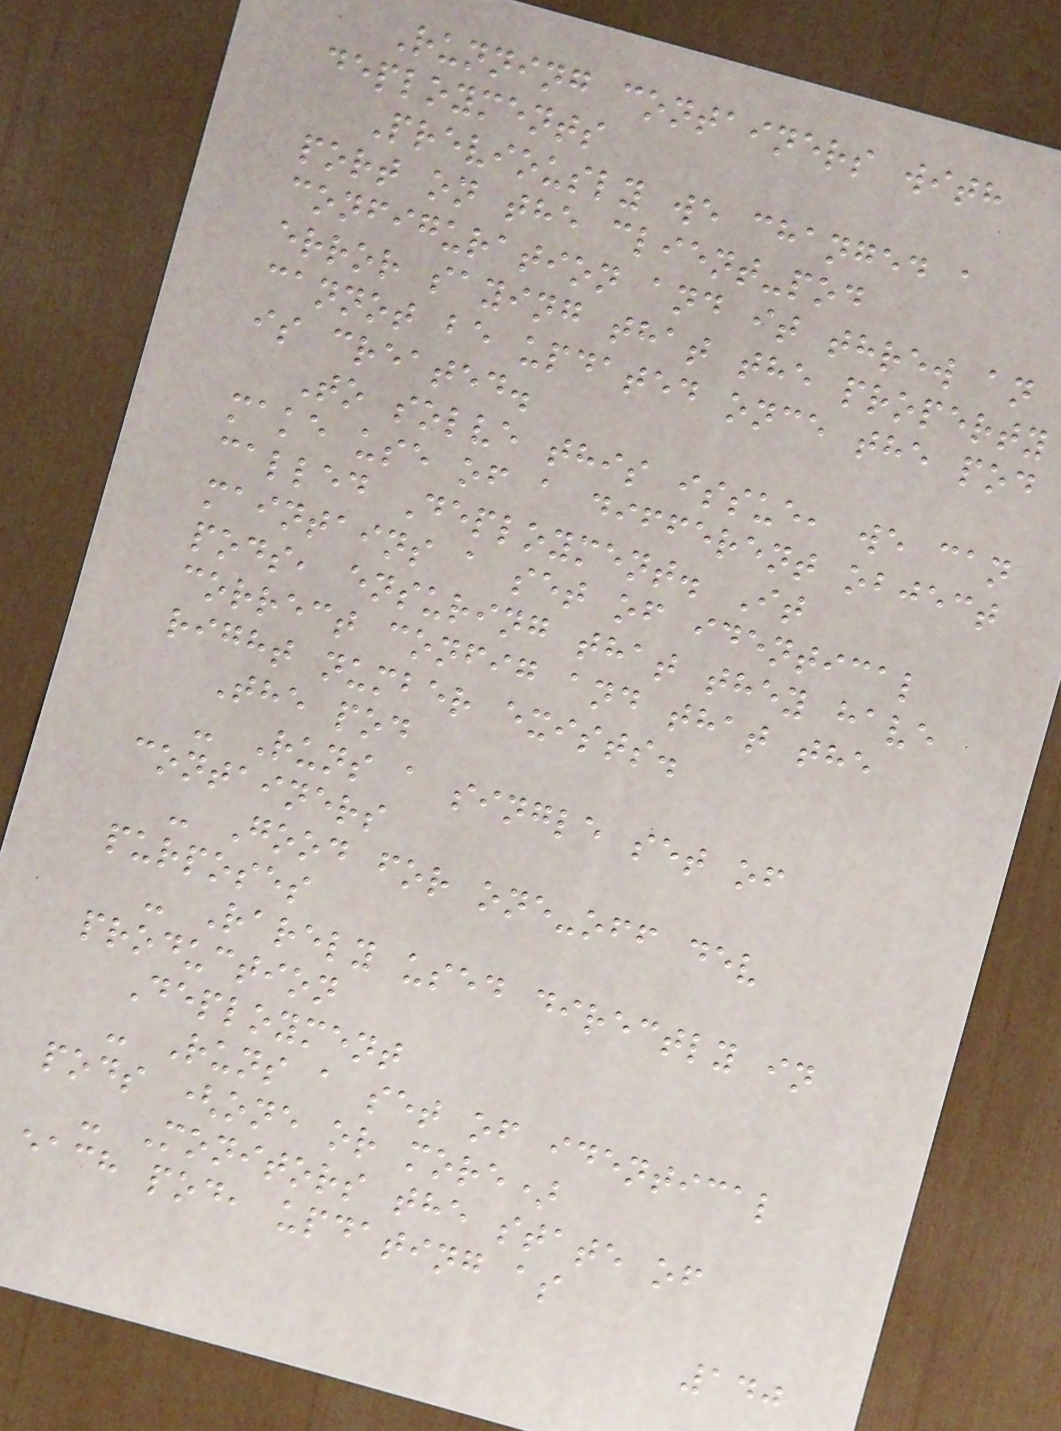Running containers with
deployments
Previously we changed a
port on the client-pod
configuration and it threw an
error saying that the property
cannot be updated once the pod
is created.
To solve this issue, we can
make use of a different object
called Deployment. It
maintains a set of identical
pods, ensuring that they have
correct config and that the
right number exists.
The pod
- Runs a single set of
containers
- Good for one-off dev
purposes
- Rarely used directly in
production
Deployment
- Runs a set of identical
pods (one or more)
- Monitors the state of
each pod, updating as
140
